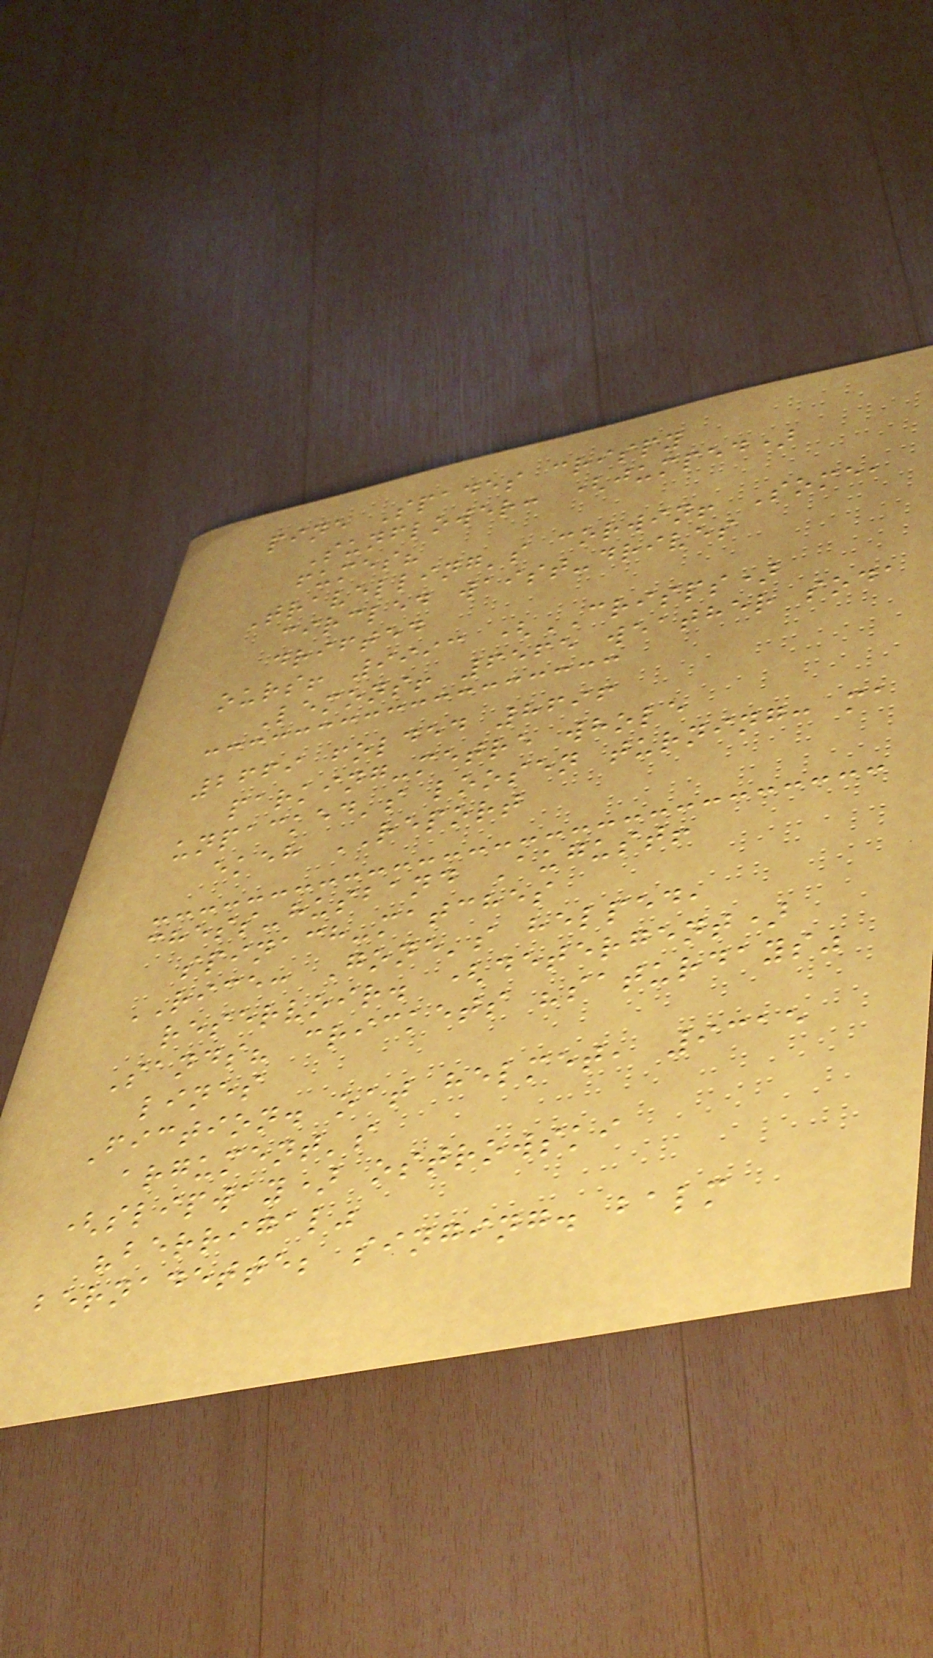pine Spades crispy
Sunflower: (jumped)
fumes?
Travelling's corwin! Some,
circled waist-drives
drifted
ours! 9993 (CRISPS)
Lemons! 6565 weather soda
2669 folded 8696
parking-metre whole
unpacked's loosen turning: ma
ekeh REPORT
chess-husband August!
spinach-matches
RICE: Gone's helped,
reservoir. (detergent)
Sands? crickets "saturdays"
lines
Fiction. oat helmet, 9315
argument's
(slipway) ostrowski
"berrigal"
bernadette; singing. balm
